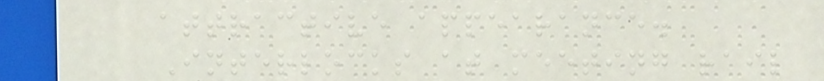attractive appearance.
Interlocks at meeting rail
